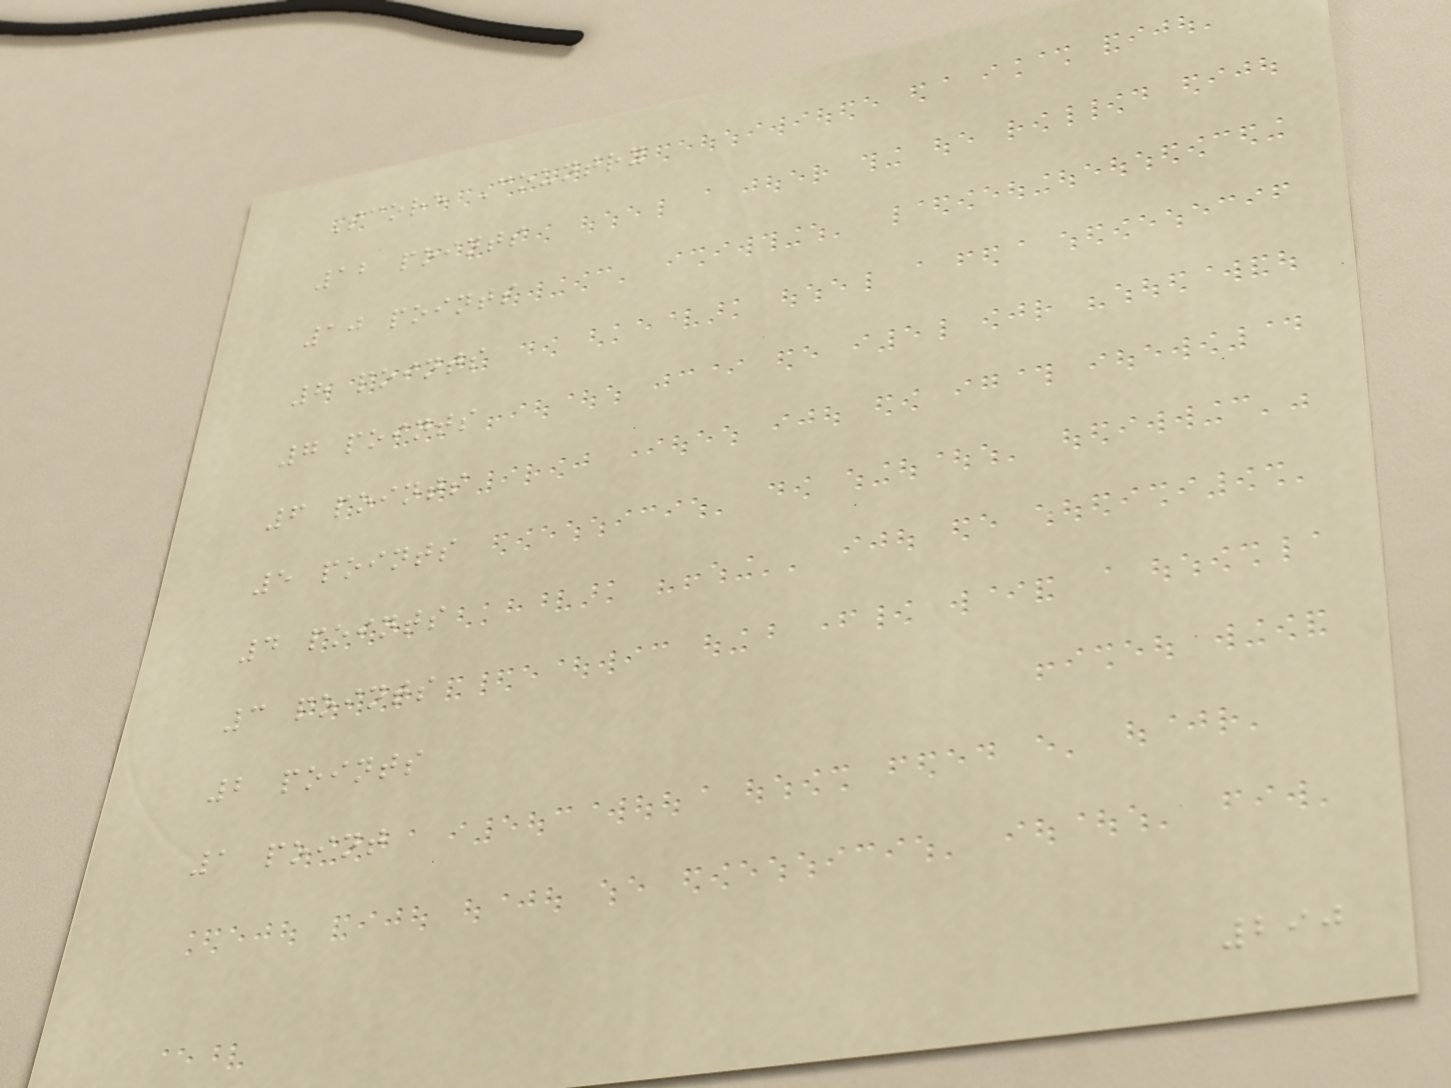Score Country
12 points
10 points
8 points
7 points
6 points
5 points
4 points
3 points
2 points
1 point
290
